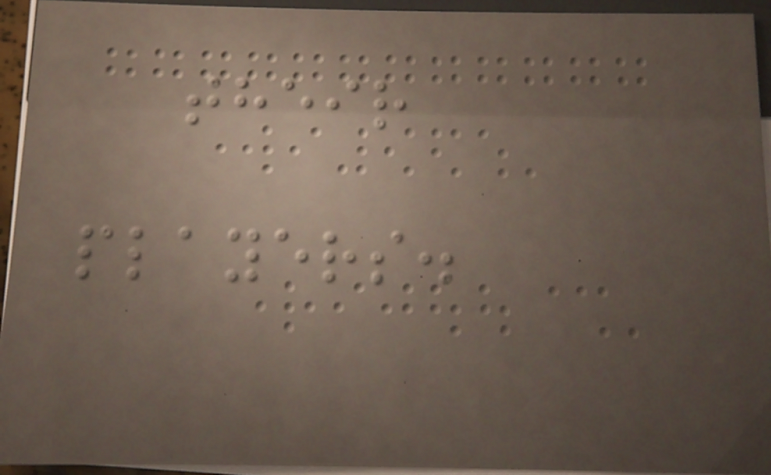their
players.
